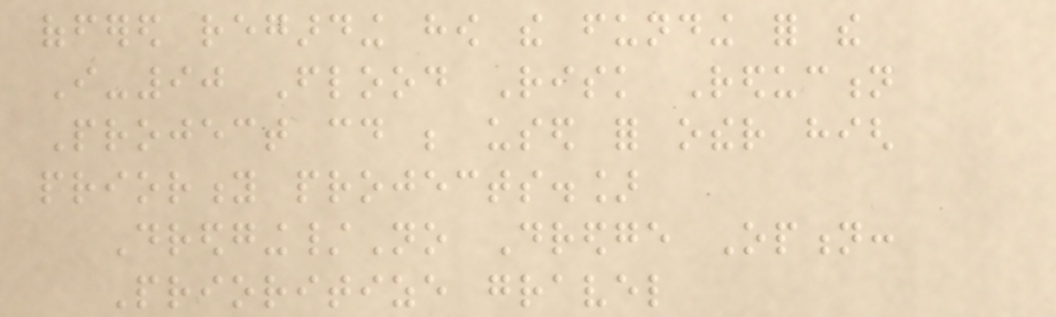offered regarding how the funding for the
I-90 Flood Risk Reduction
Project could be used for other high
priority projects.]
Dredging/No Dredge Option:
Prioritize gravel
